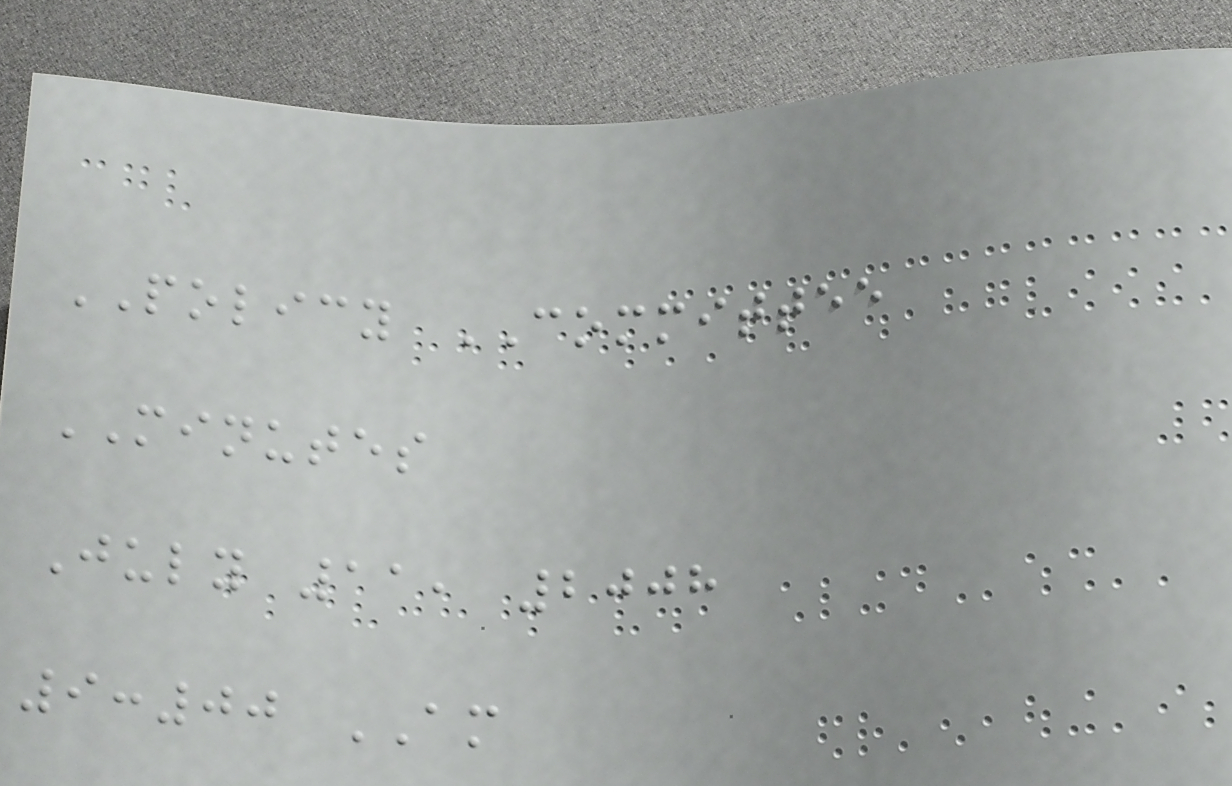POLICY COMMITTEE
MINUTES
July 11, 2008
9:00 AM
